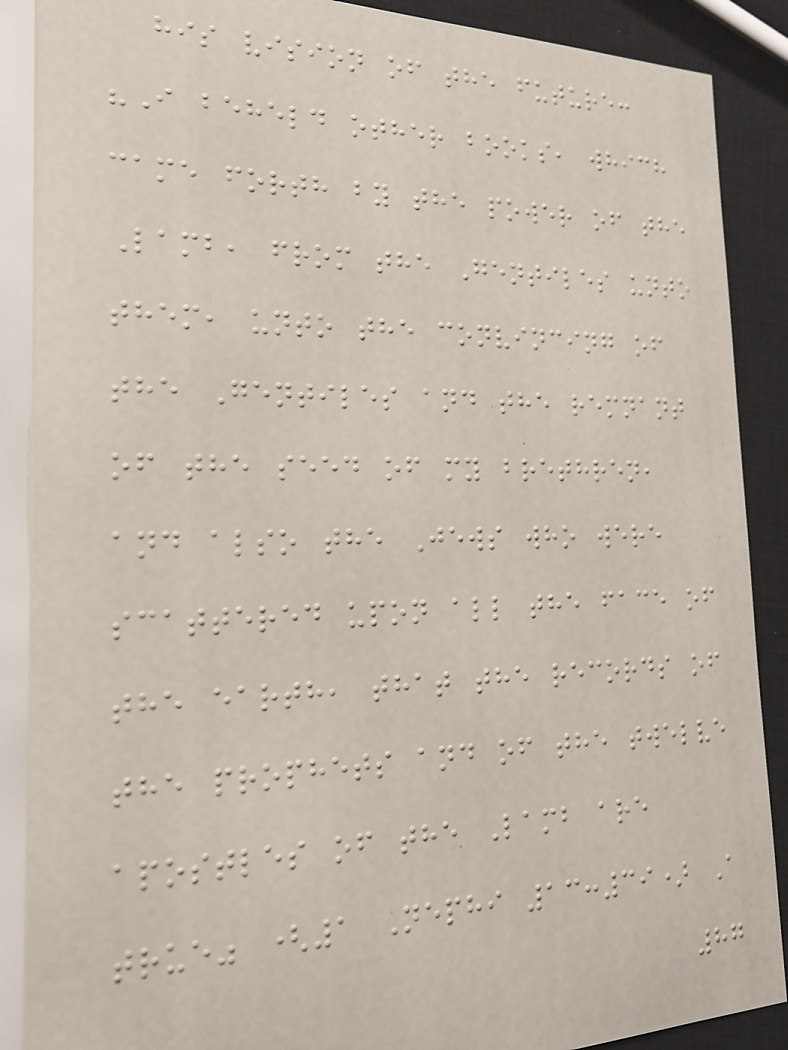his vision of the future:
"I beheld other books, which
came forth by the power of the
Lamb, from the Gentiles unto
them, unto the convincing of
the Gentiles and the remnant
of the seed of my brethren,
and also the Jews who were
scattered upon all the face of
the earth, that the records of
the prophets and of the twelve
apostles of the Lamb are
true" (1 Nephi 13:39) A
87
